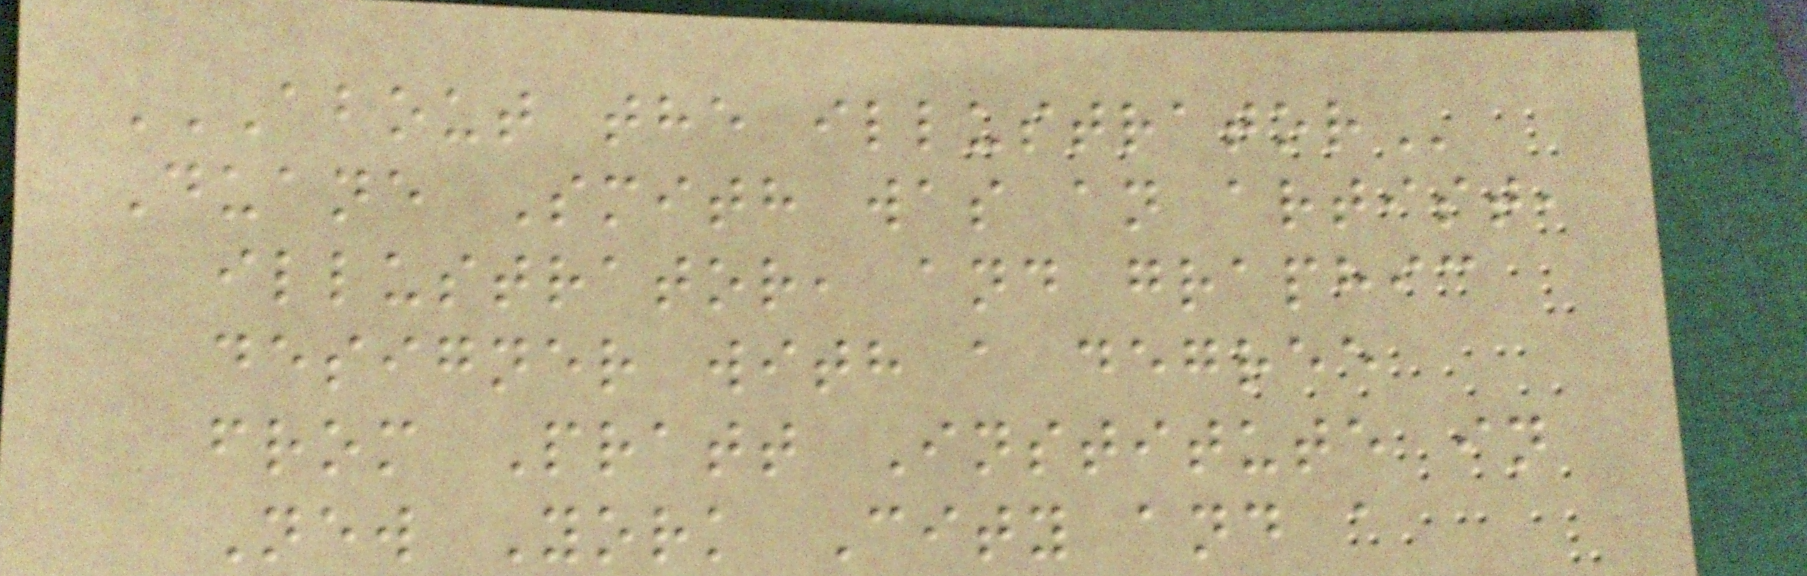ABOUT THE ILLUSTRATOR
Duane Smith was an artist,
illustrator, and graphic
designer with a degree
from Pratt Institute in
New York City and a
